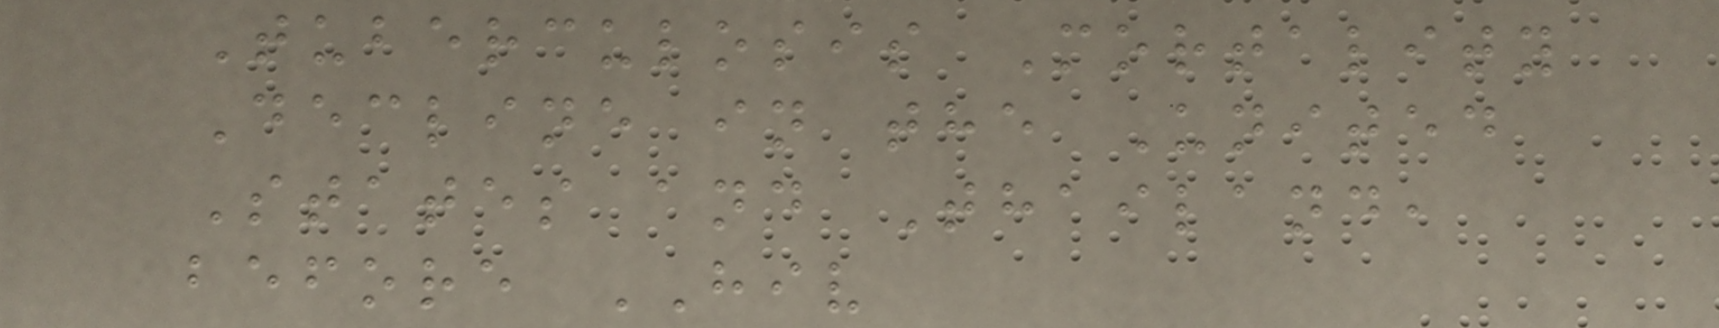Tuberculosis Mortality
Decline in the United
States and Thailand,
before HIV
